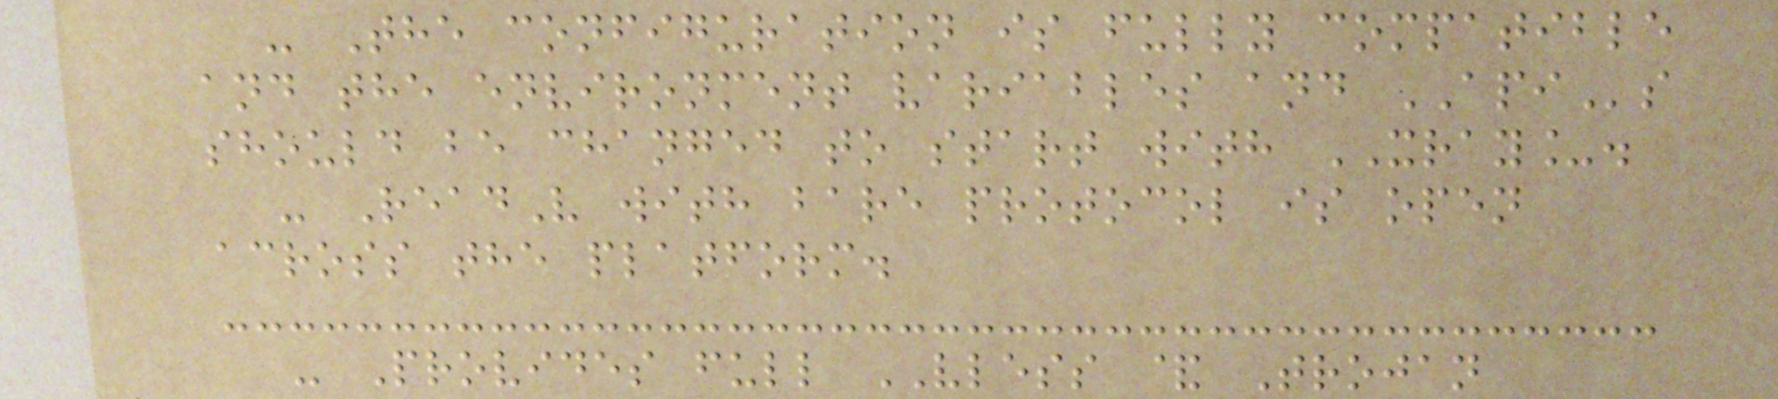- The configuration is fully compatible
and the environment variables and APIs
should be changed to start with XRAY_.
- ReadV with bare protocol is open
across the platform.
- Provides full VLESS & Trojan
